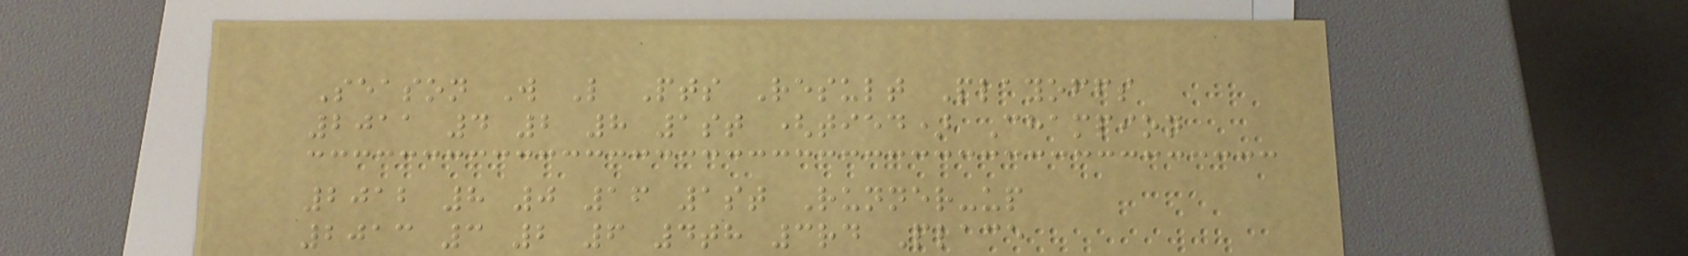Season W L Pts Result Playoffs
2011 4 2 8 1st (tied) Champion
2012 8 0 16 1st Runner-up
2013 3 2 6 4th 3rd Place
